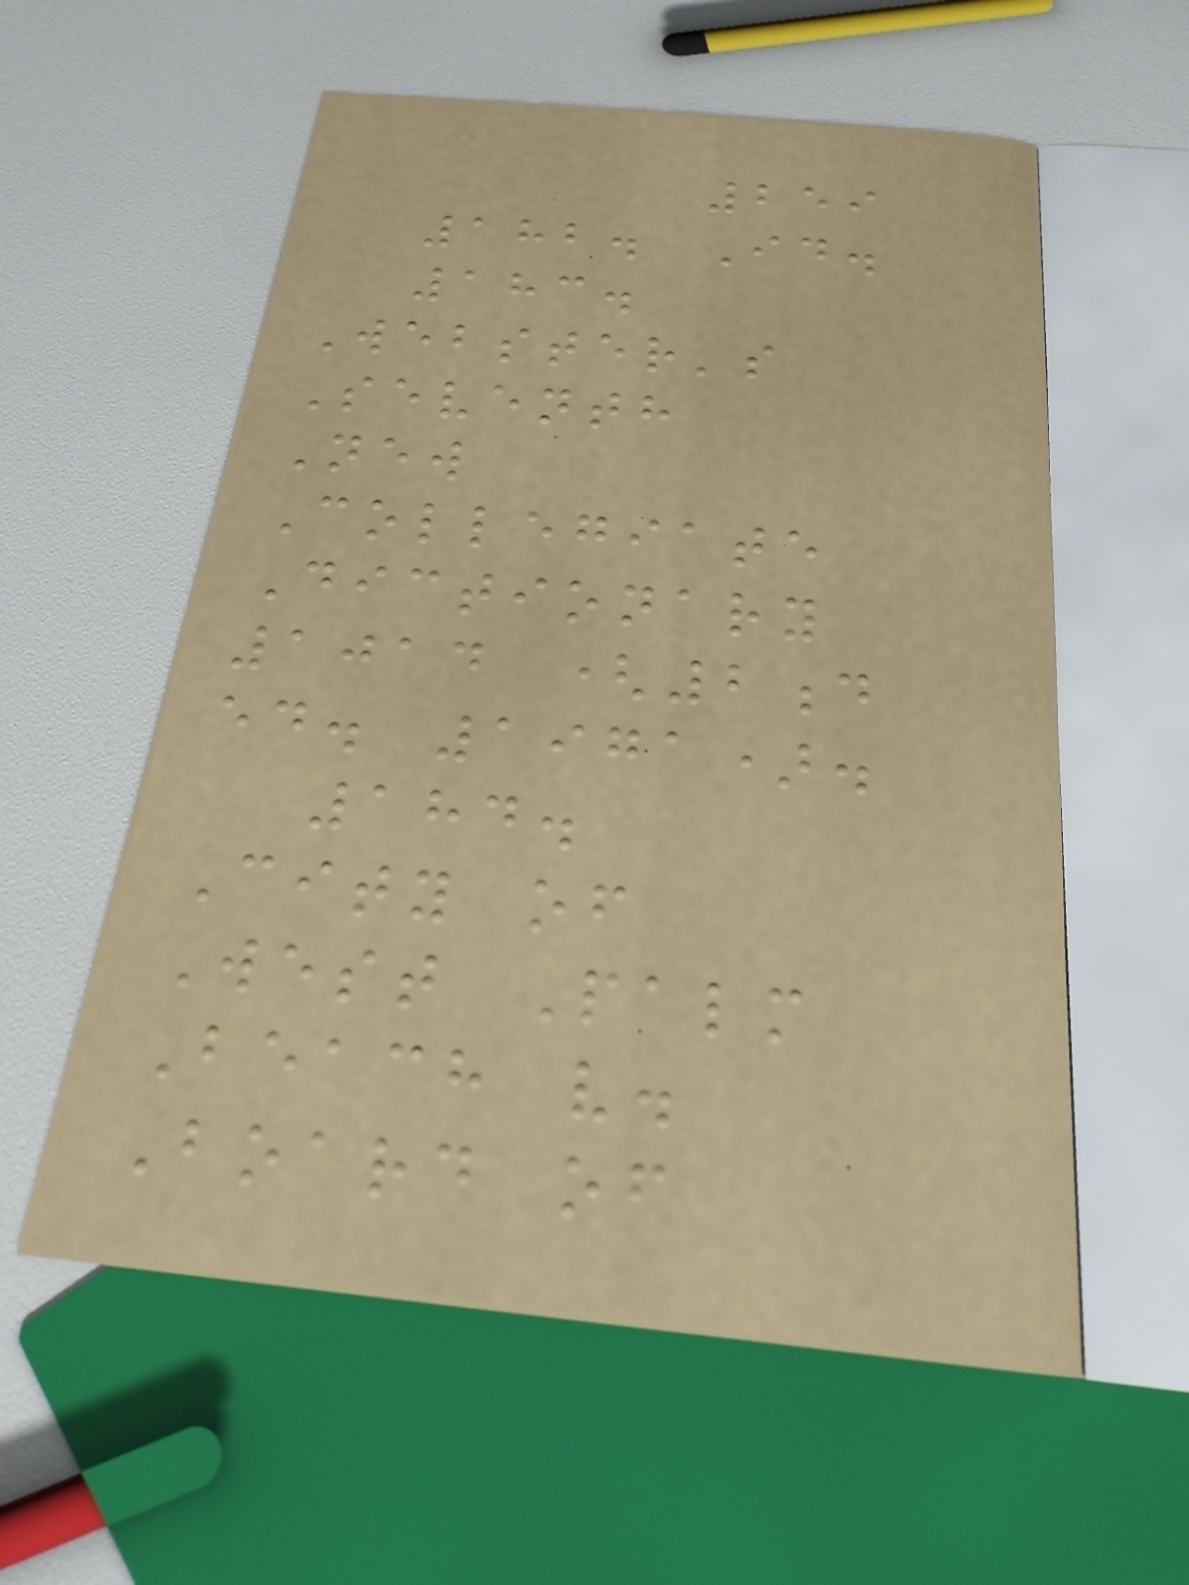259
182. Id.
183.
Webster's
Seventh
New
Collegiate
Dictionary
1014 (2d
ed. 1971).
184.
City of
West Palm
Beach v.
Board of
